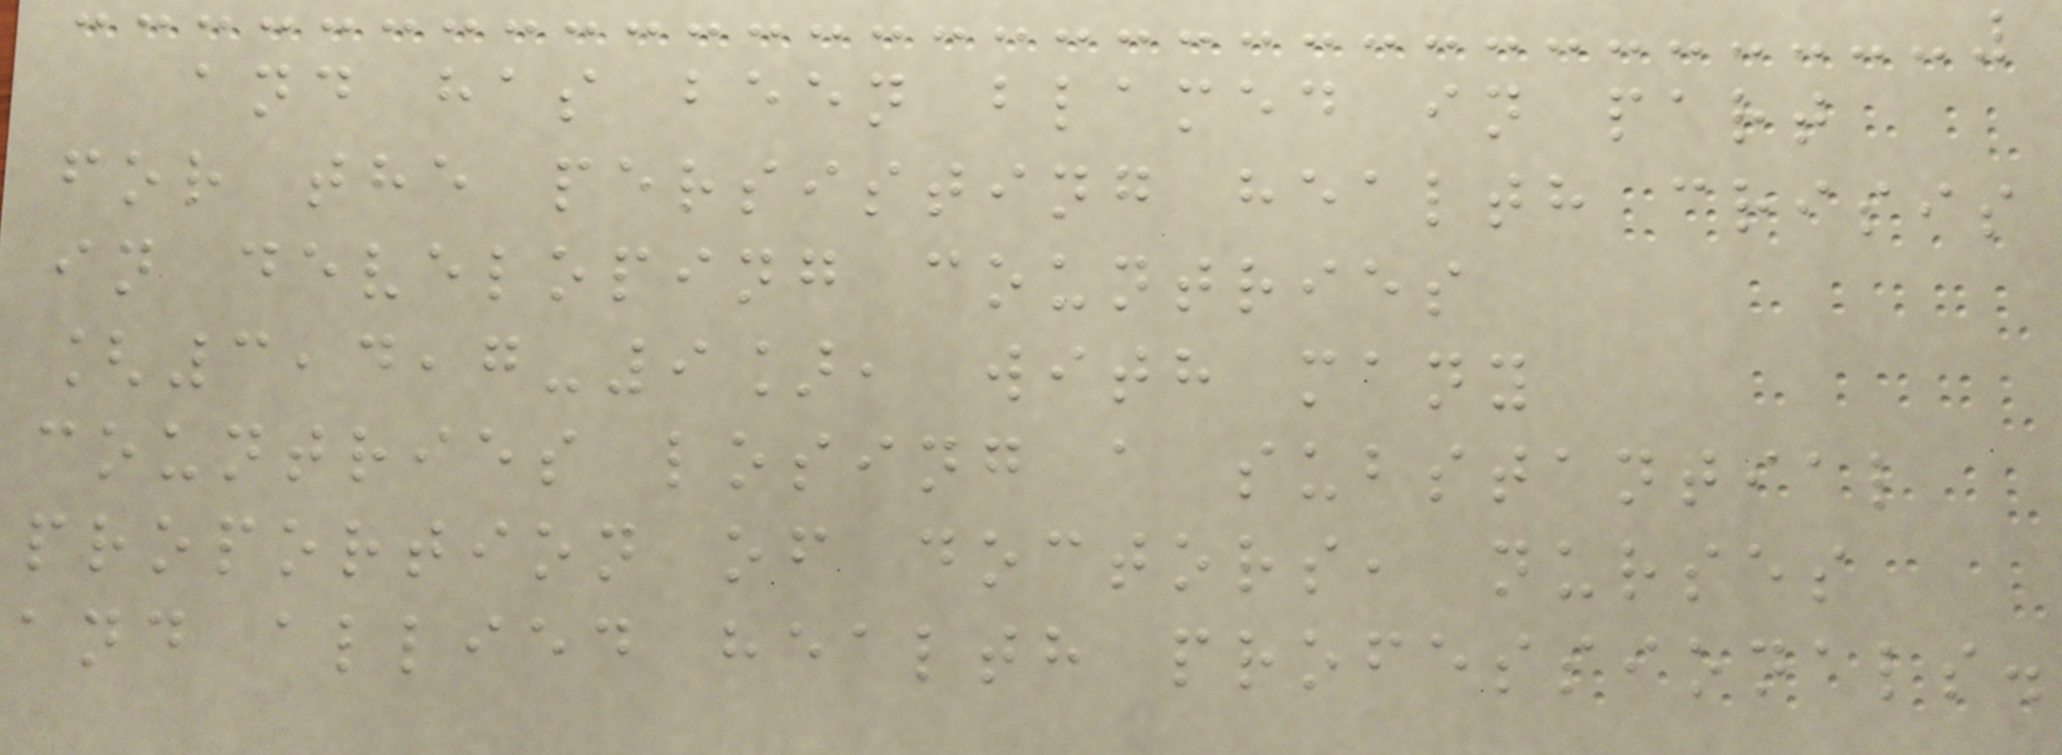and has been blamed in part
for the persisting health crisis
in developing countries
[3,4,7-9], with many
countries losing a substantial
proportion of doctors, nurses
and allied health professionals.
